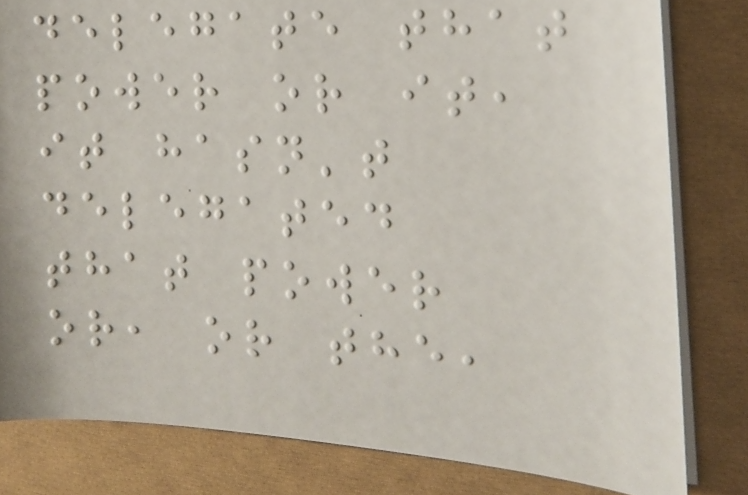delegate that
power or it,
it hasn't
delegated
that power
or, or the,
